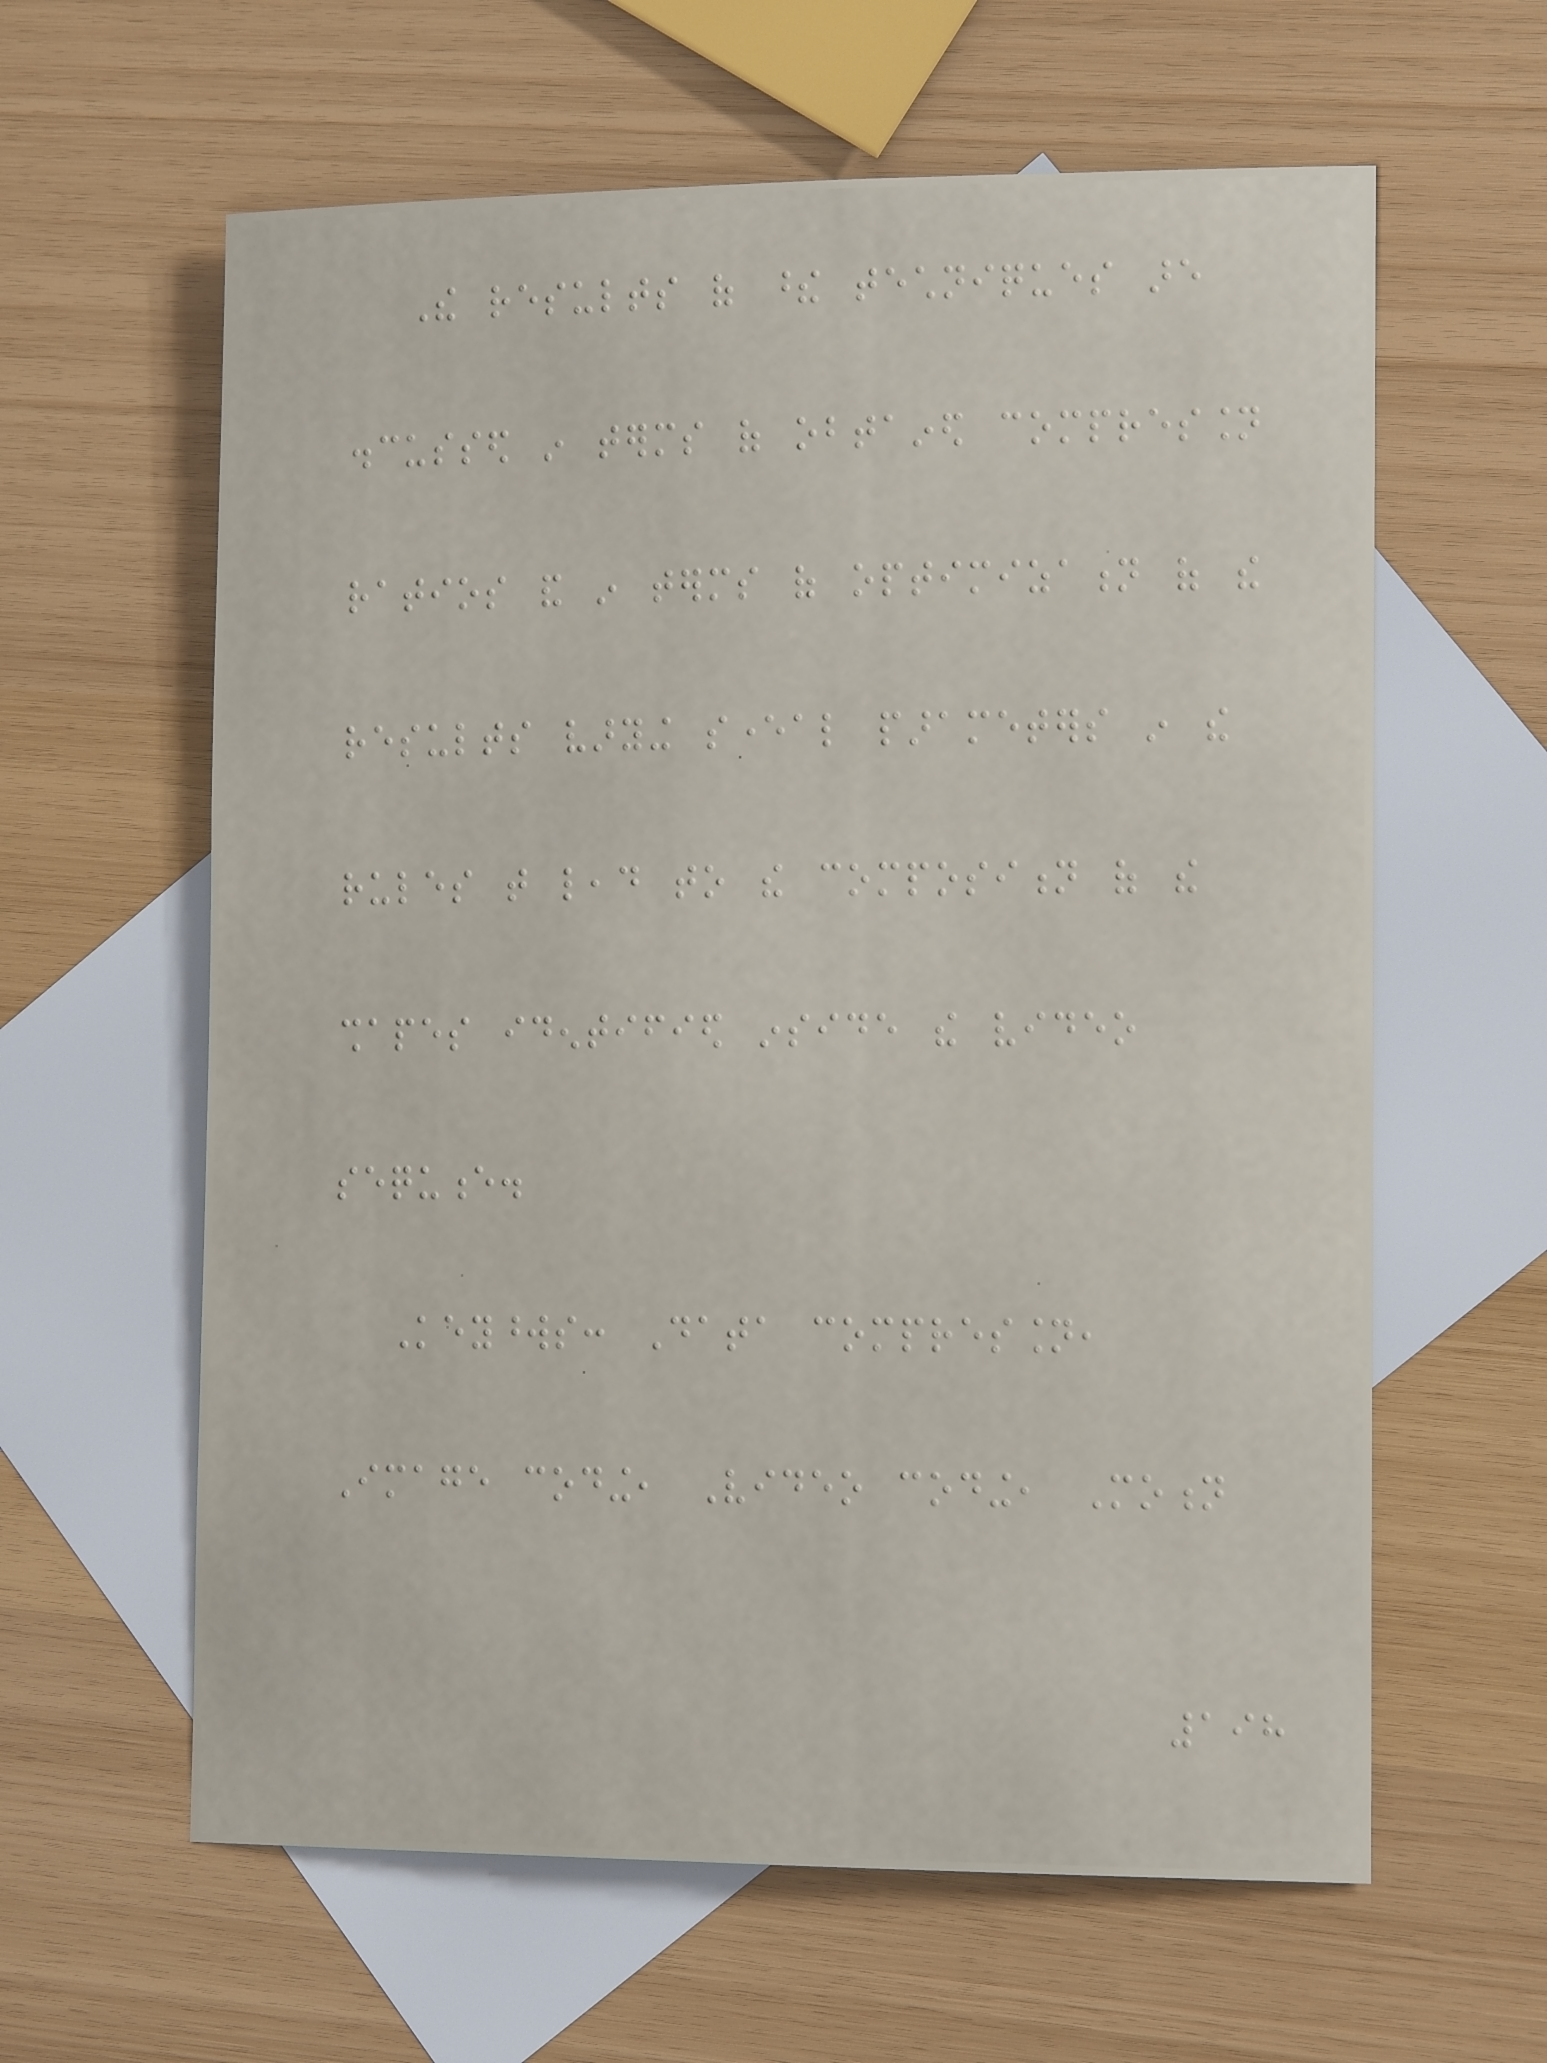The results of these techniques are
discussed in terms of obtained compression
ratios and in terms of optimization of the
results varying several parameters in the
rules that lead to the composition of the
shapes identified inside the video
sequence.
Keywords: Data compression,
Image coding, Video coding, Motion
198
